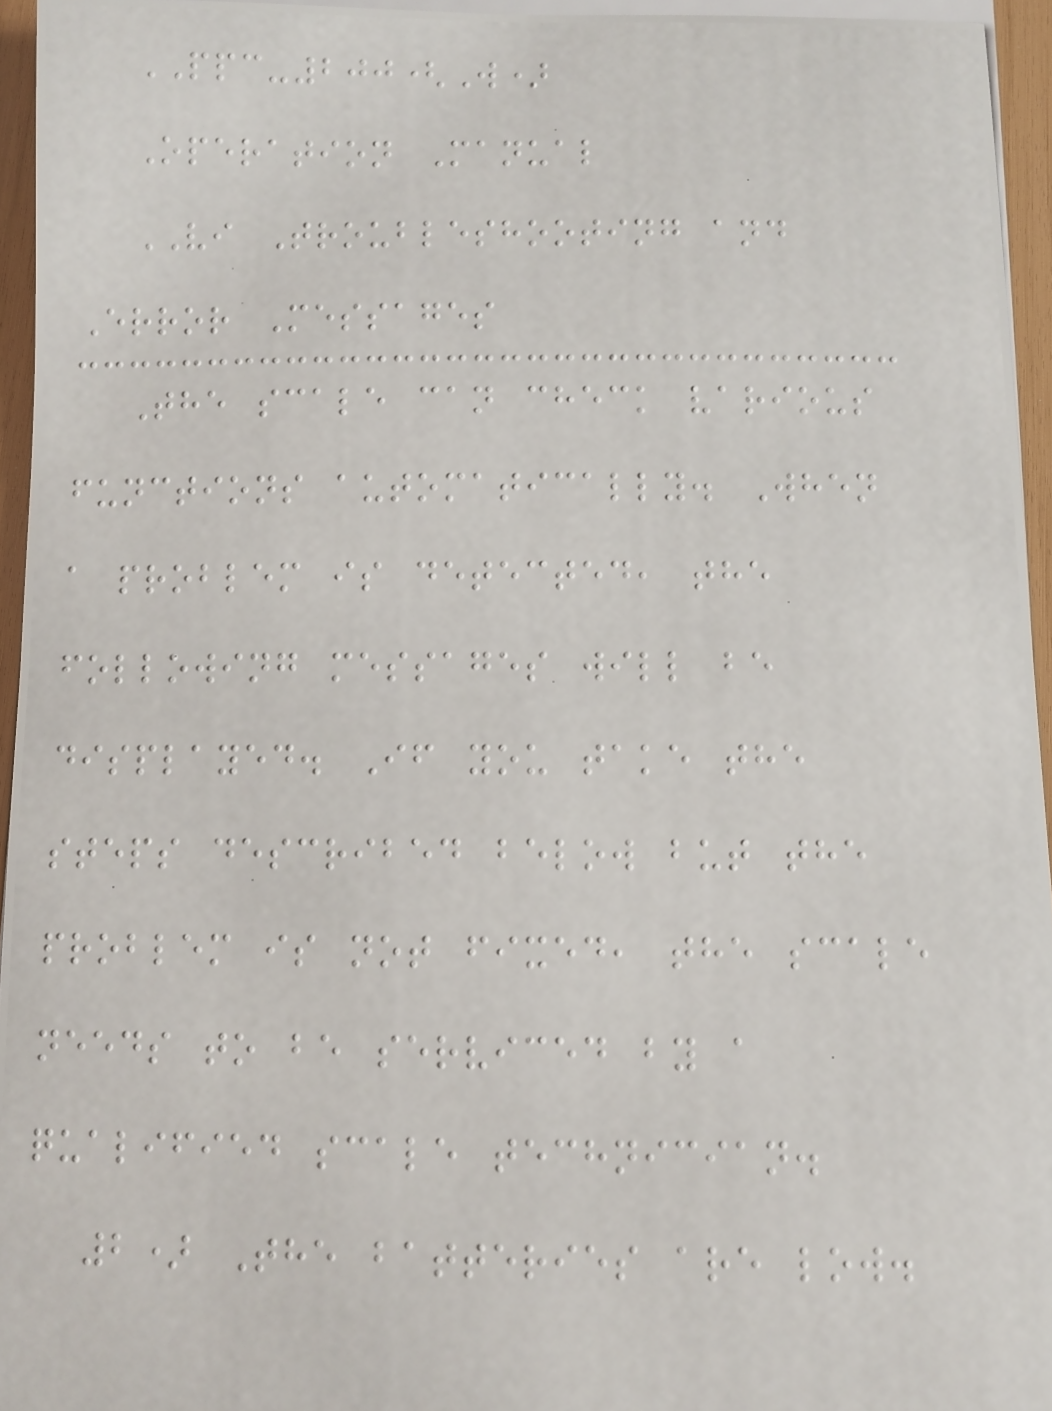PPC-200(W)
Operation Manual
VI Troubleshooting and
Error Messages
The scale can check various
functions automatically. When
a problem is detected, the
following messages will be
displayed. If you take the
steps described below but the
problem is not fixed, the scale
needs to be serviced by a
qualified scale technician.
2) The batteries are low.
